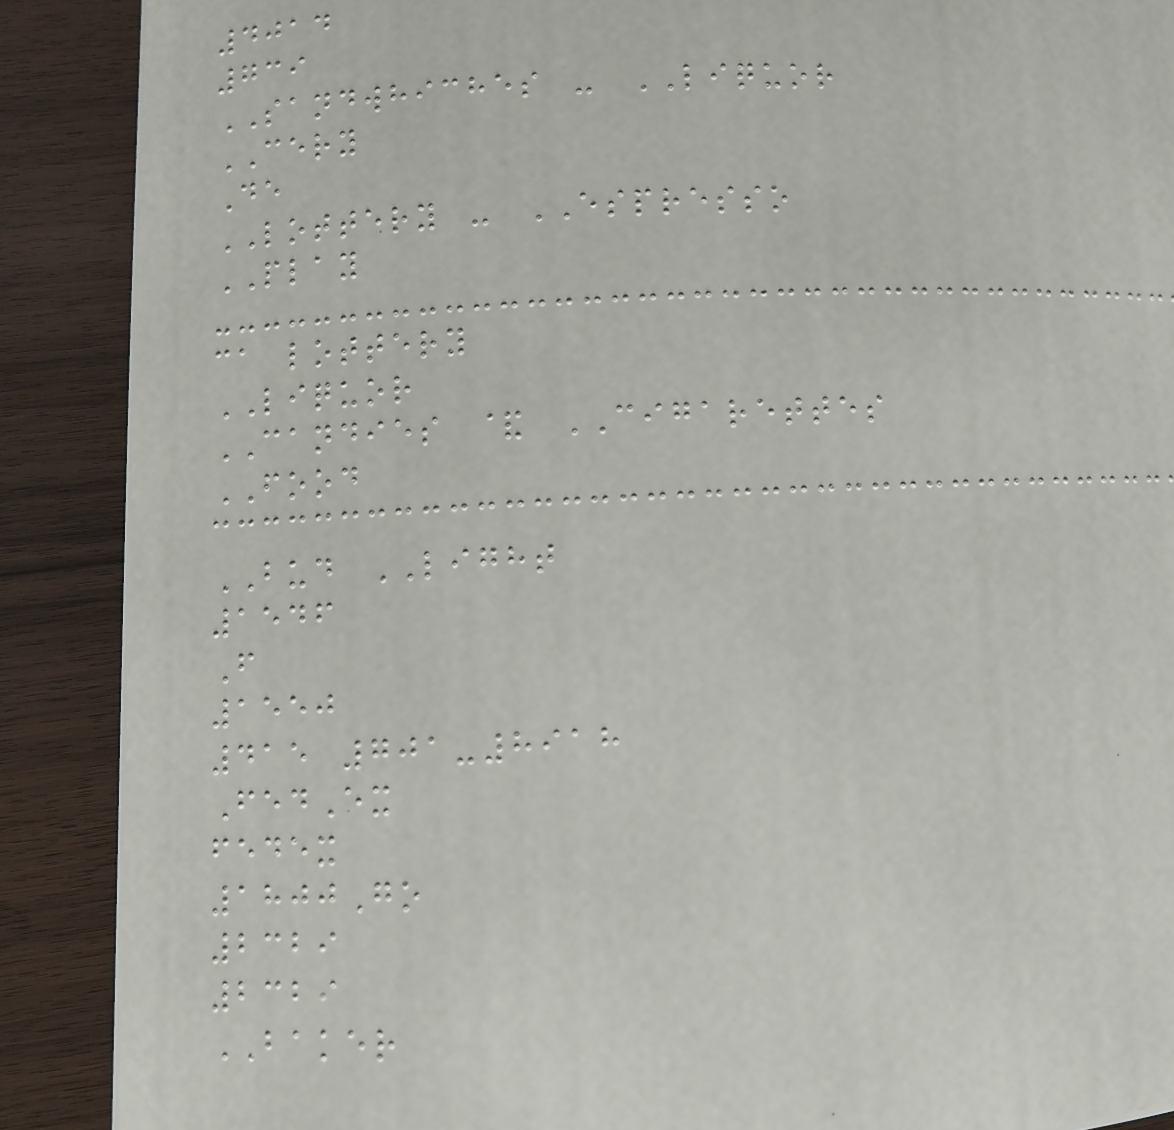4014
739
SANDWHICHES - LIQUOR
CERY
De
LOTTERY - ESPRESSO
PLAY
ca lottery
LIQUOR
CANDIES & CIGARETTES
FOOD
BUD LIGHT
1546
F
1550
415 701-8918
FedEx
fedex
1800Go
2329
2329
BAKER
